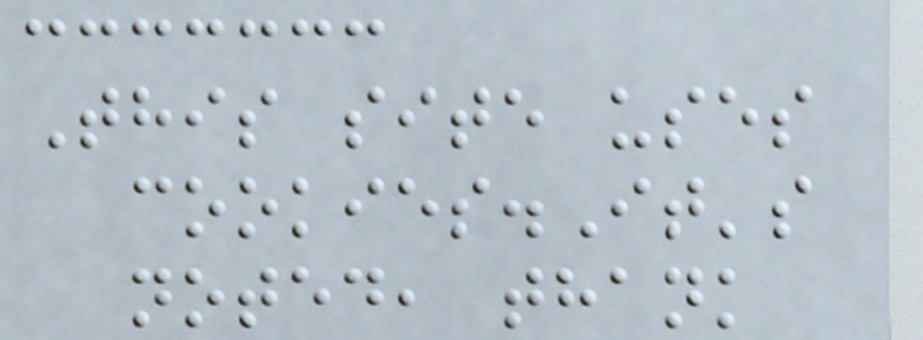This site uses
cookies.It's
noted, thank
